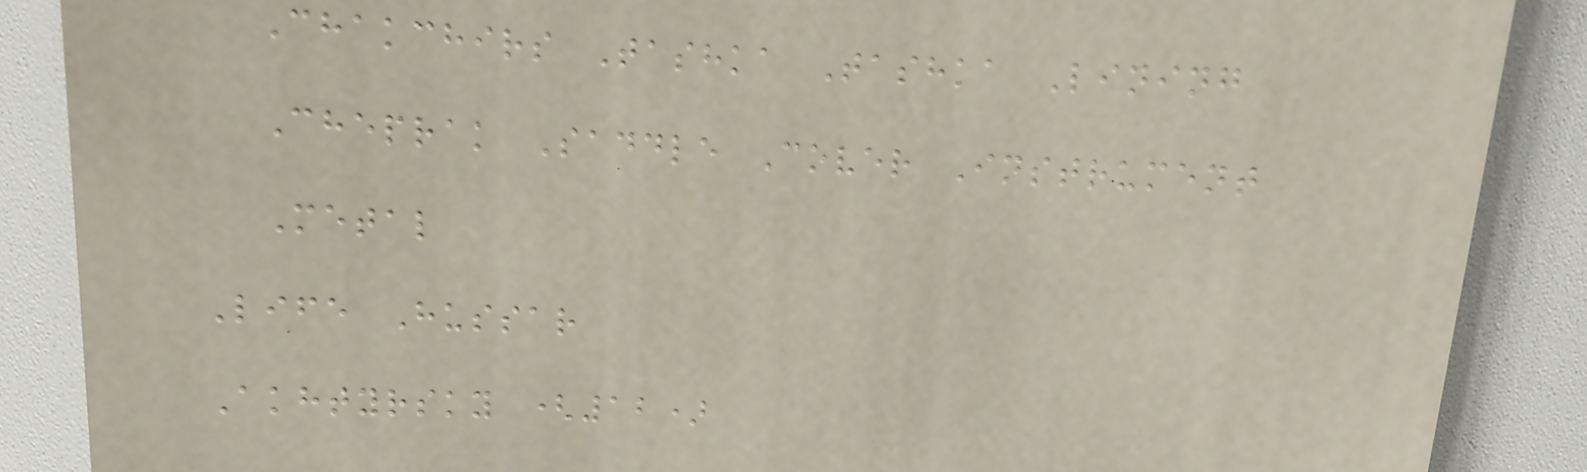Chakchirs Tashka Tashka Lining
Cheprak Saddle Cover Instrument
Metal
Life Hussar
Akhtyrsky (12)
